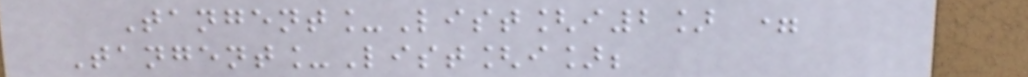Tangent_List[i2] =
Tangent_List[i];
